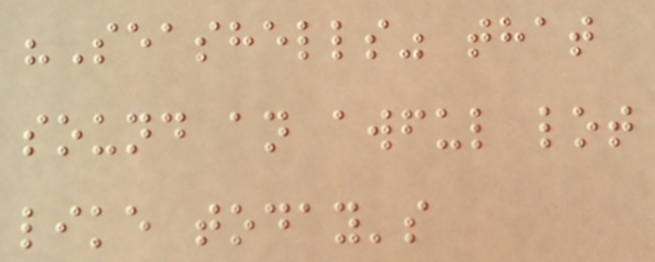"Seashells" that
sound an awful lot
like today's
